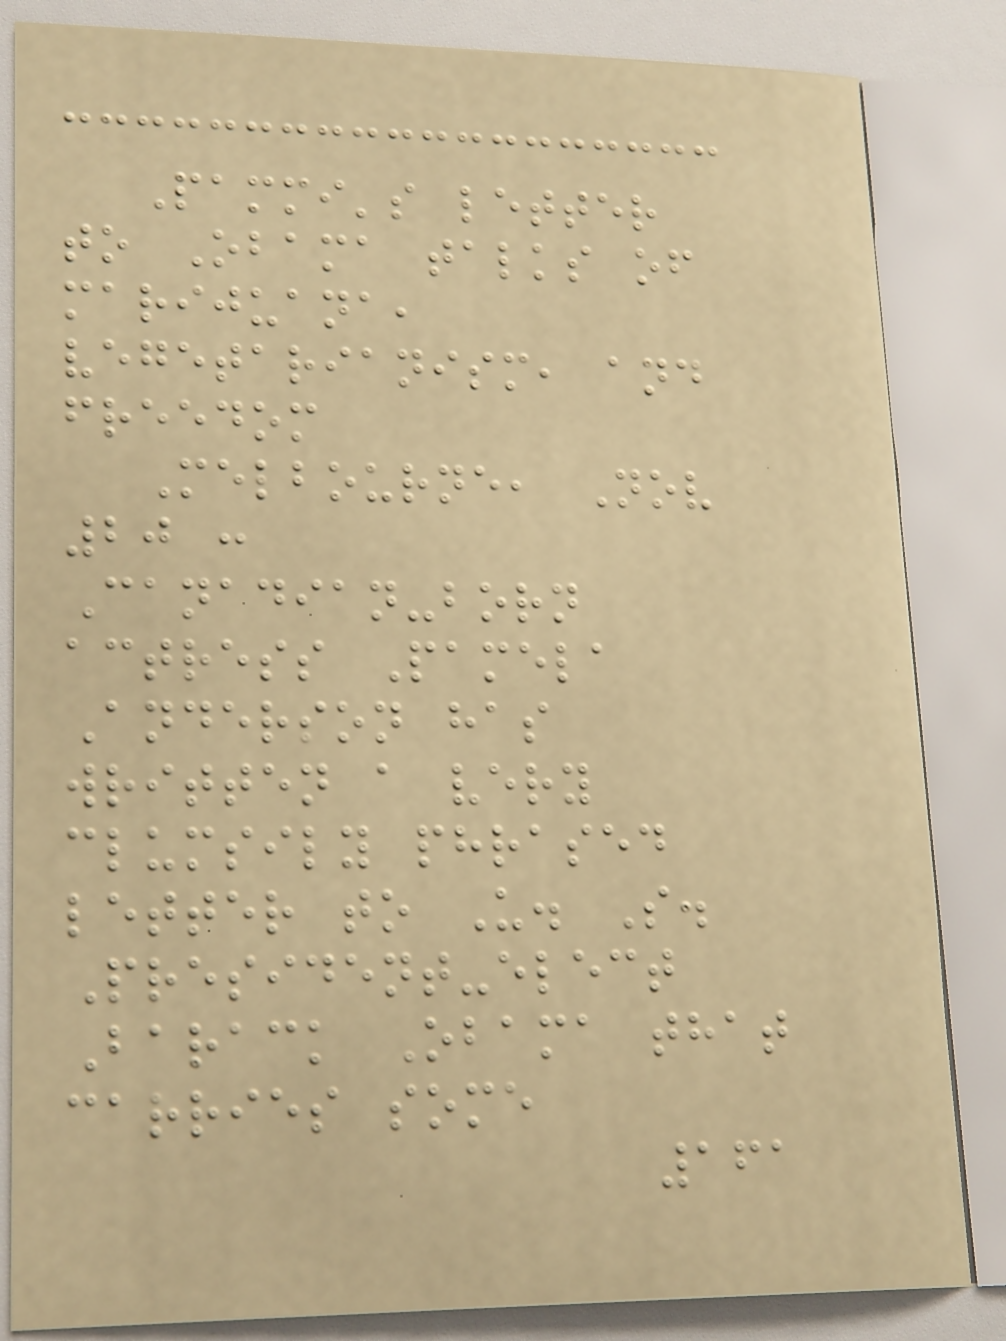Pammi's letter
to Obama talks of
marijuana,
vegetarianism, and
freedom
Melbourne, Nov
20 :
Canadian-born
actress Pamela
Anderson has
written a very
clumsily phrased
letter to U. S.
President-elect
Barack Obama that
carries some
161
